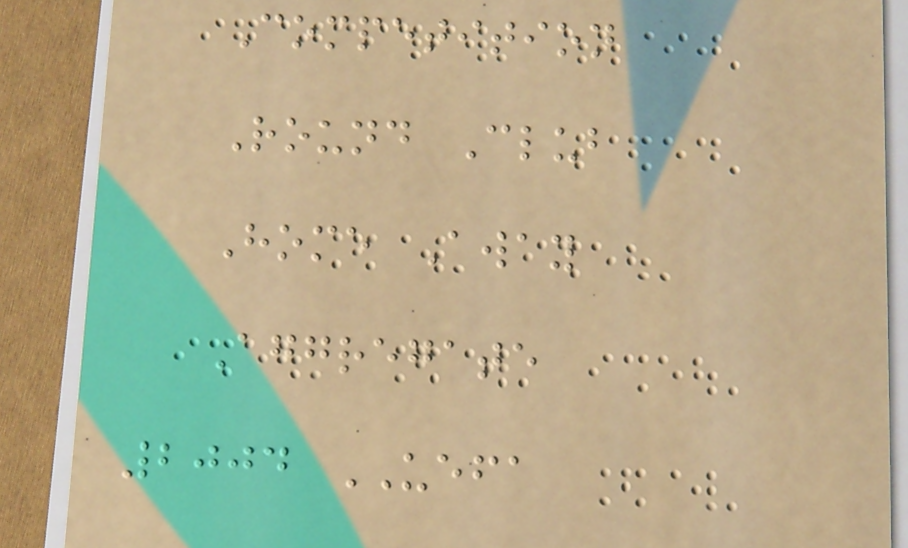Competition
Round Club
Home Away
Aggregate
2004 UEFA
